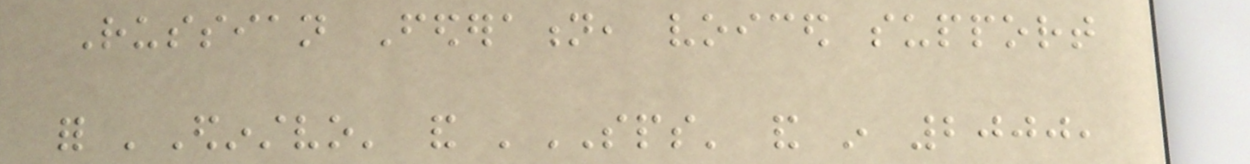Russian Federation, voiced support
for 'Edinstvo' and 'SPS' and in 2000,
